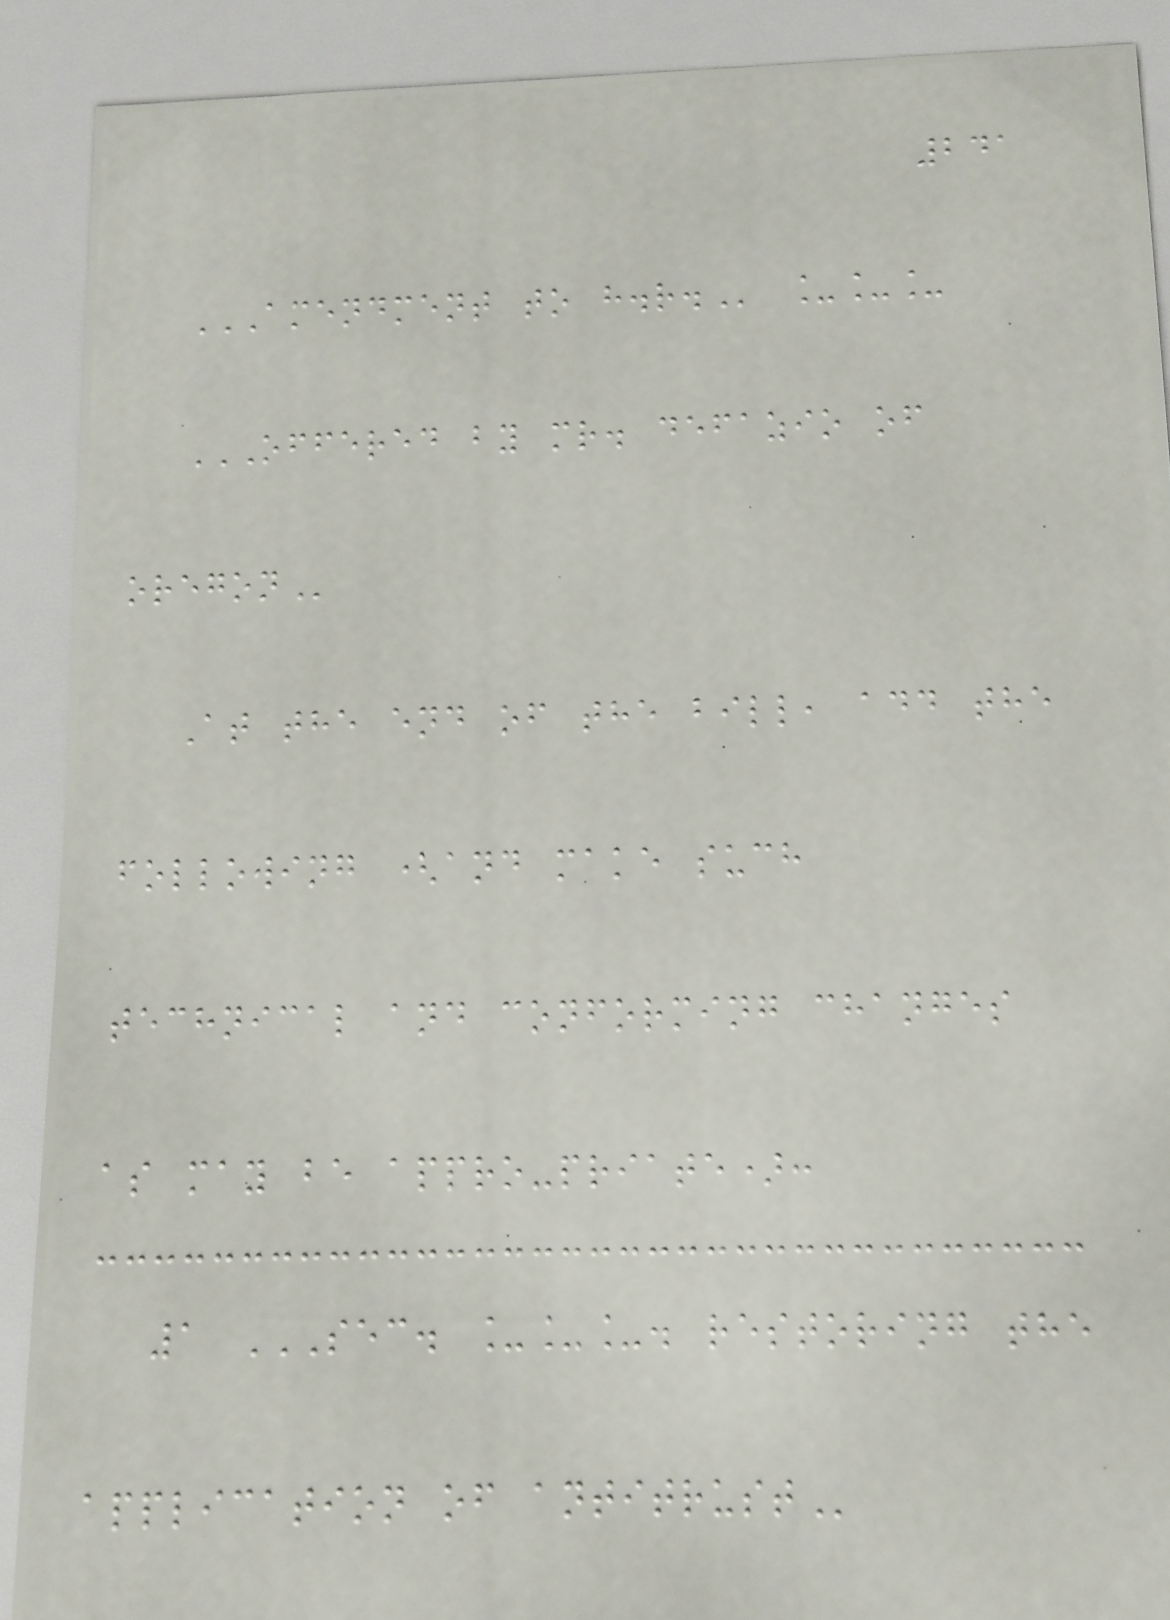241
AMENDMENT TO H.R. ___
OFFERED BY MR. DEFAZIO OF
OREGON
At the end of the bill, add the
following (and make such
technical and conforming changes
as may be appro-priate):
1 SEC. ___. RESTORING THE
APPLICATION OF ANTITRUST
